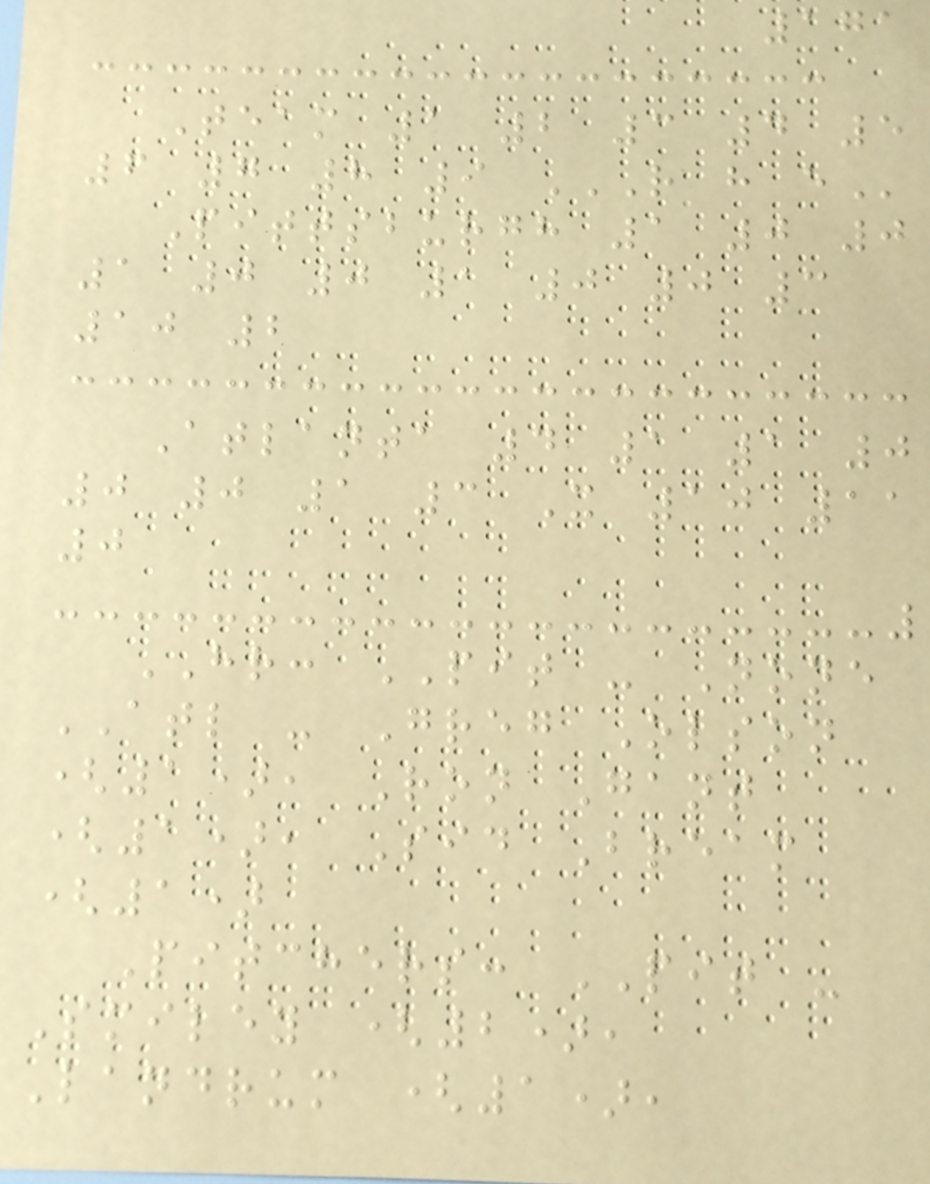171
Team 1 2 3 4 5
6 7 8 9 R H E
Pittsburgh 1 0 0
1 0 0 1 0 0 3
10 2
Atlanta 4 1 1 0
0 0 1 3 X 10 11
0
HR: PIT - None
ATL - Greg Olson
(1), Ron Gant
(1), Sid Bream
(1)
Pitchers: PIT -
Smiley (2),
Landrum (1),
